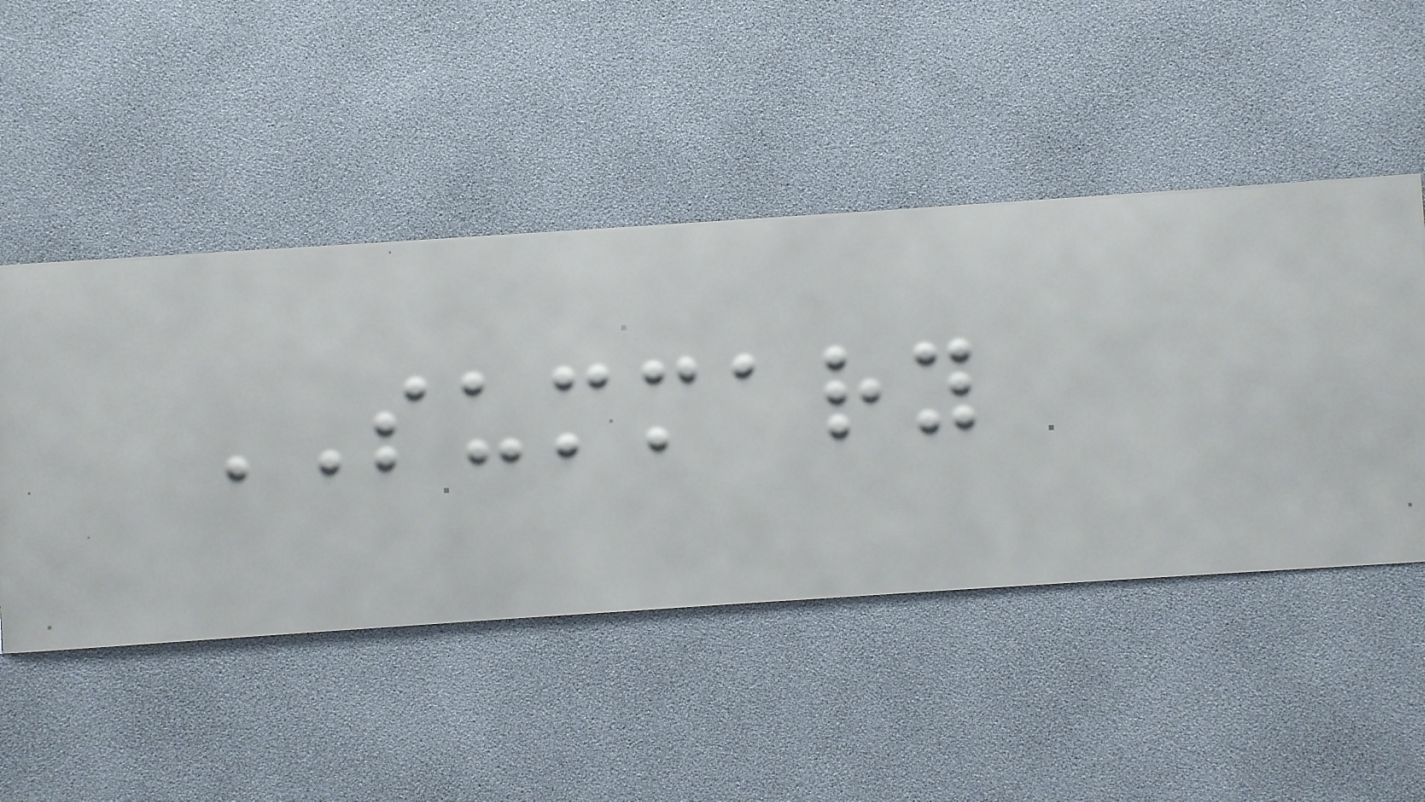SUMMARY
